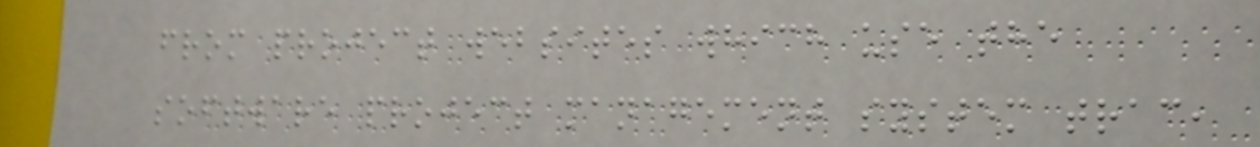from project websites which use the
software project management system trac,
